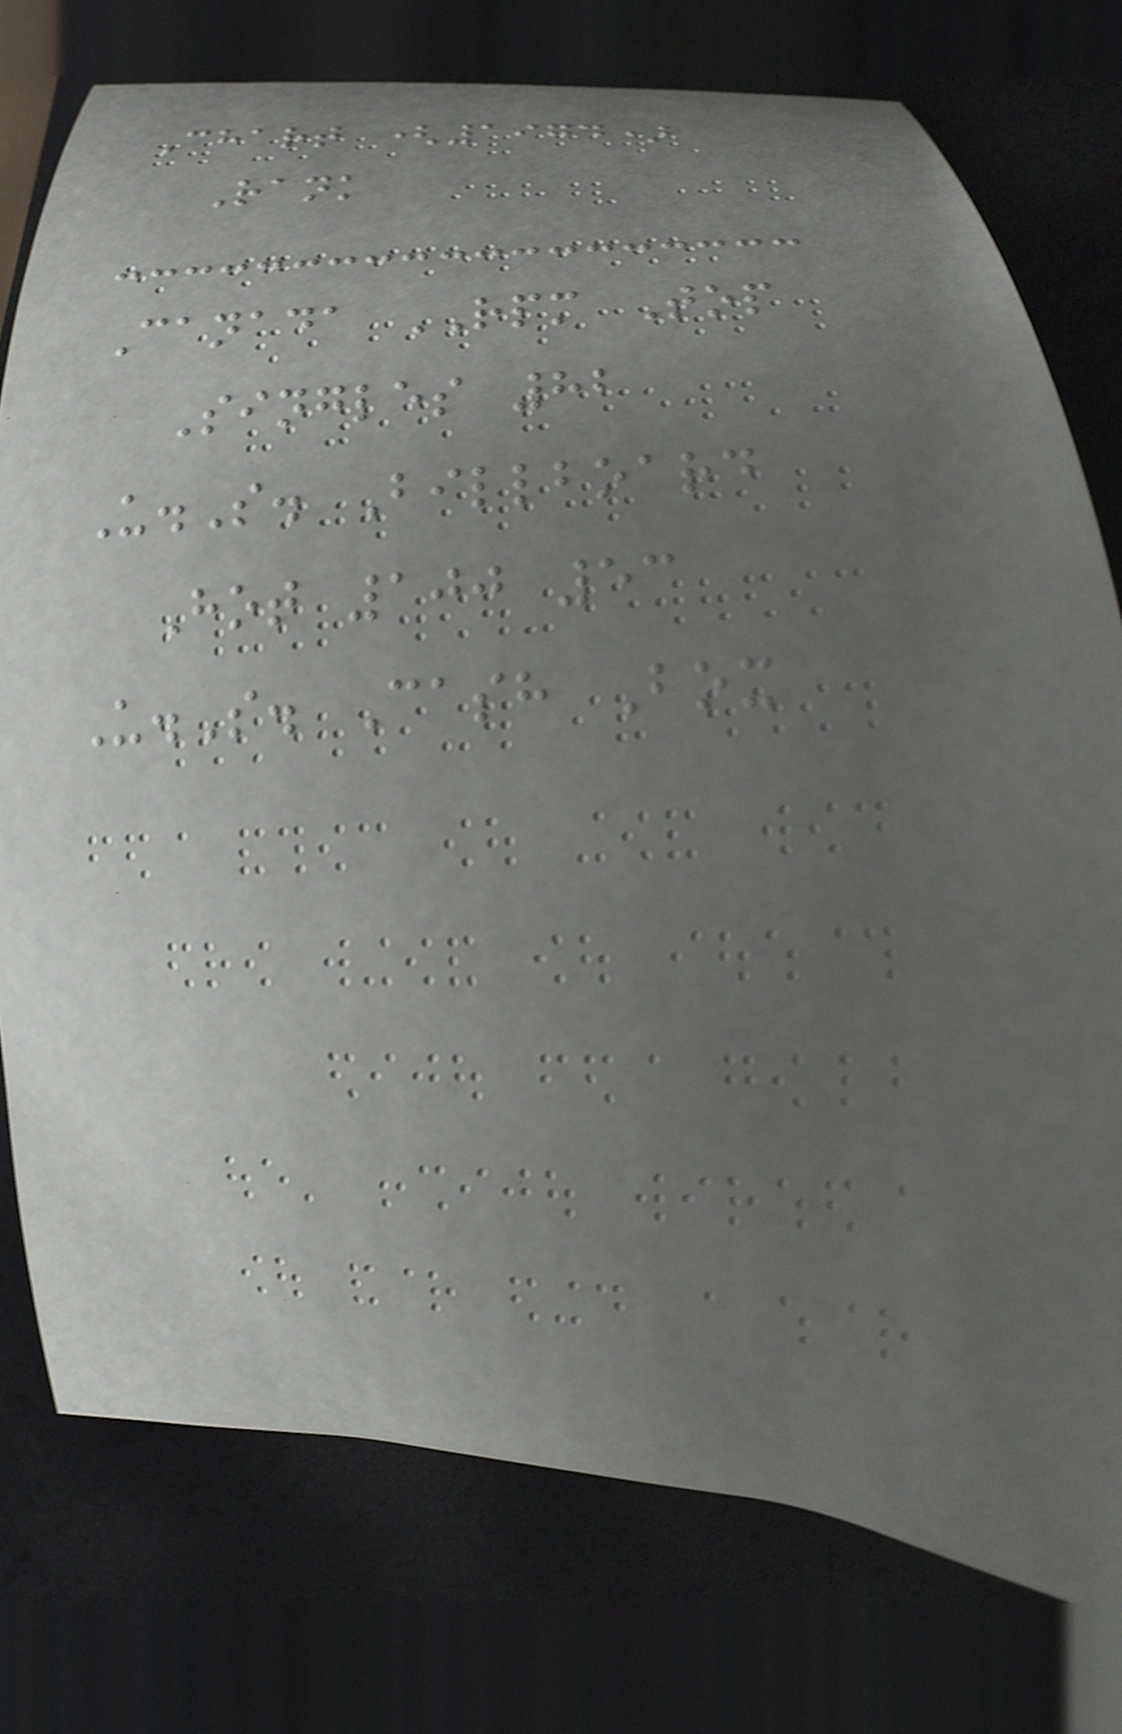Chart (1974)
Rank
Canada RPM Top
Singles 82
U.S. Billboard
Hot 100 53
U.S. Cash Box
